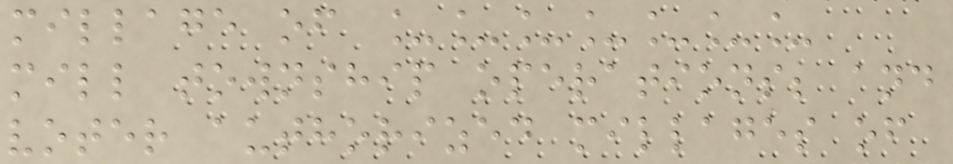millage of _______
mill township operations; and
voter authorized millages of
